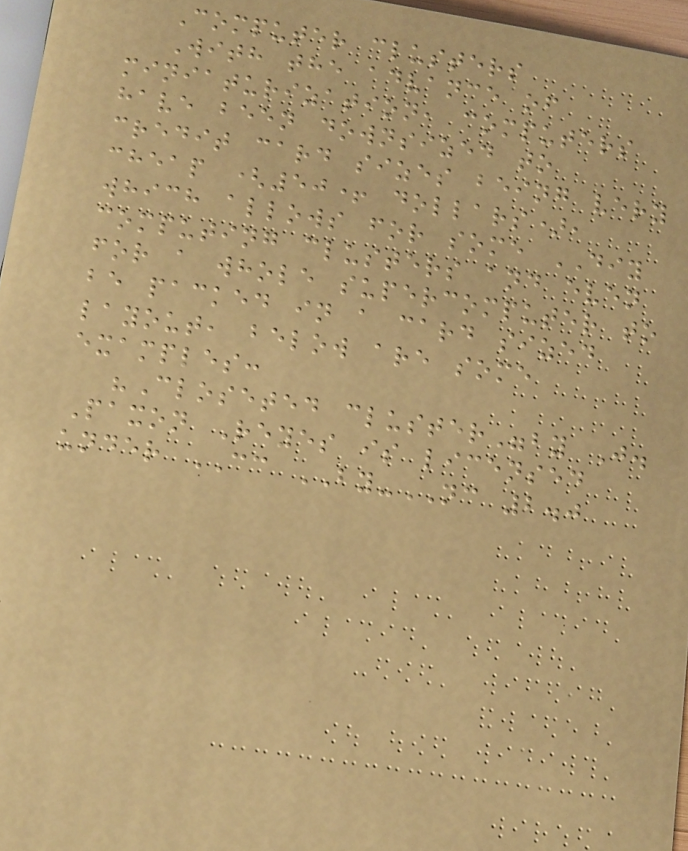Computer clusters
With the advance of
miniaturization, computers
have been downsized to
credit card sizes being very
cheap (50+ dollars),
which allows for some DIY
computing clusters and even
for a whole supercomputer to
be packed in a card sized
layout, below are some
examples:
"Closeted cluster"by J.
Paxon Reyes is licensed
under CC BY-NC 2.0
